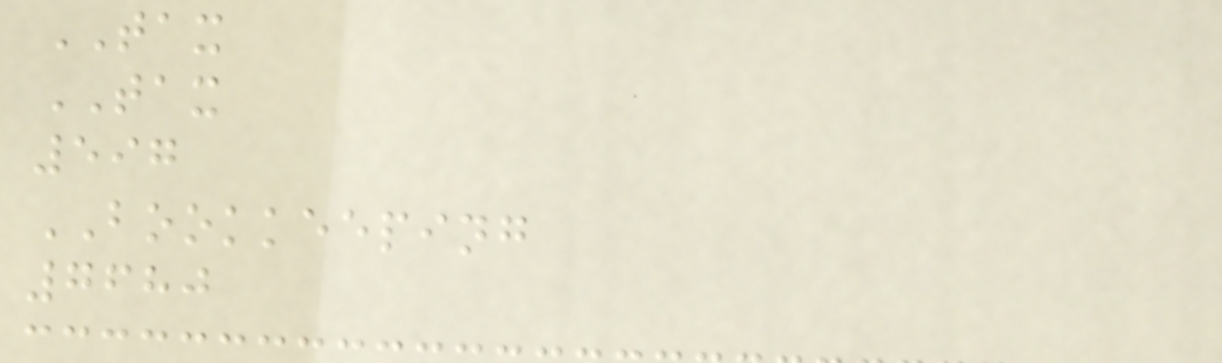TAX
TAX
597
BOOKKEEPING
7680
